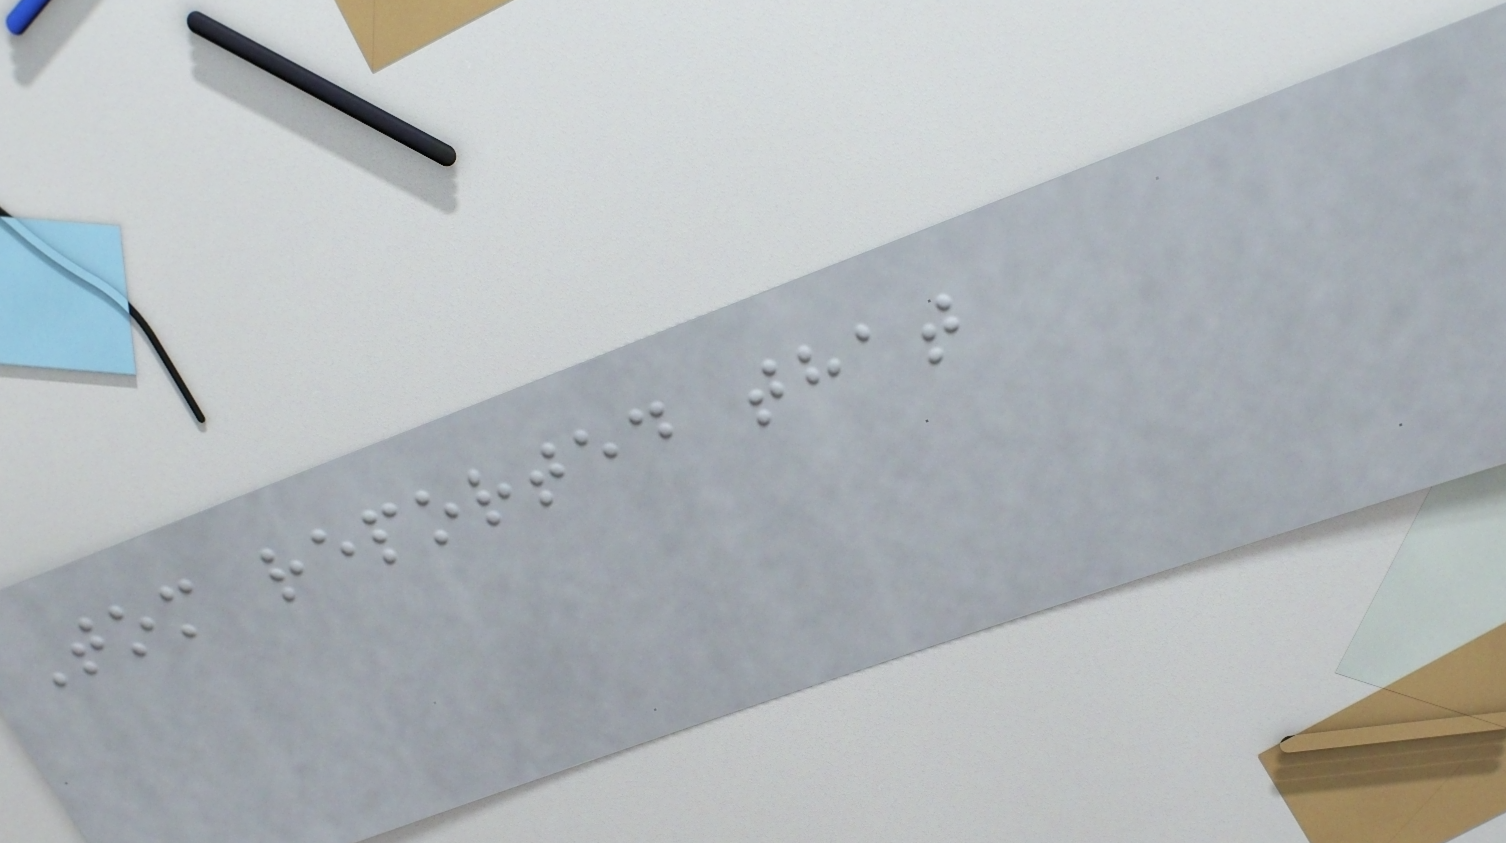Tom reported that
